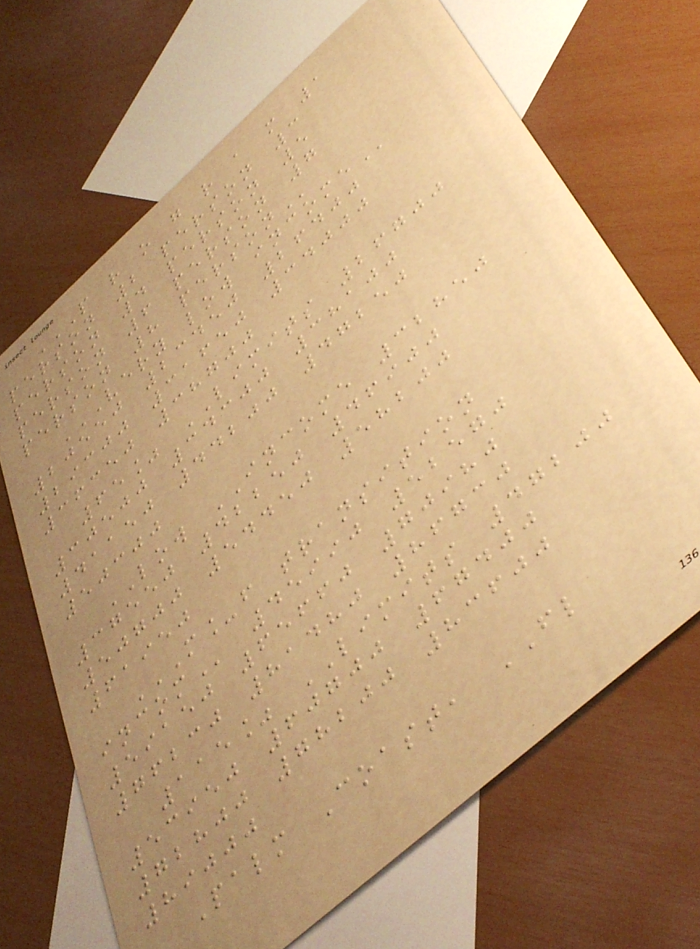P R O G R A M 1
PERSON 2 PERSON 3
PERSON 4 PERSON 5
PERSON 6 PERSON 7
PERSON 8 PERSON
VERY LOW INCOME
20550 23450 26400
29300 31650 34000
36350 38700
65% LIMITS 26700
30500 34300 38100
41150 44200 47250
50300
LOW INCOME 32850
37550 42250 46900
50700 54450 58200
61950
M_F TRANSITION
INCOM 45990 52570
59150 65660 70980
76230 81480 86730
115% LIMITS 47200
53950 60700 67400
72800 78200 83600
89000
Palm Coast, FL
